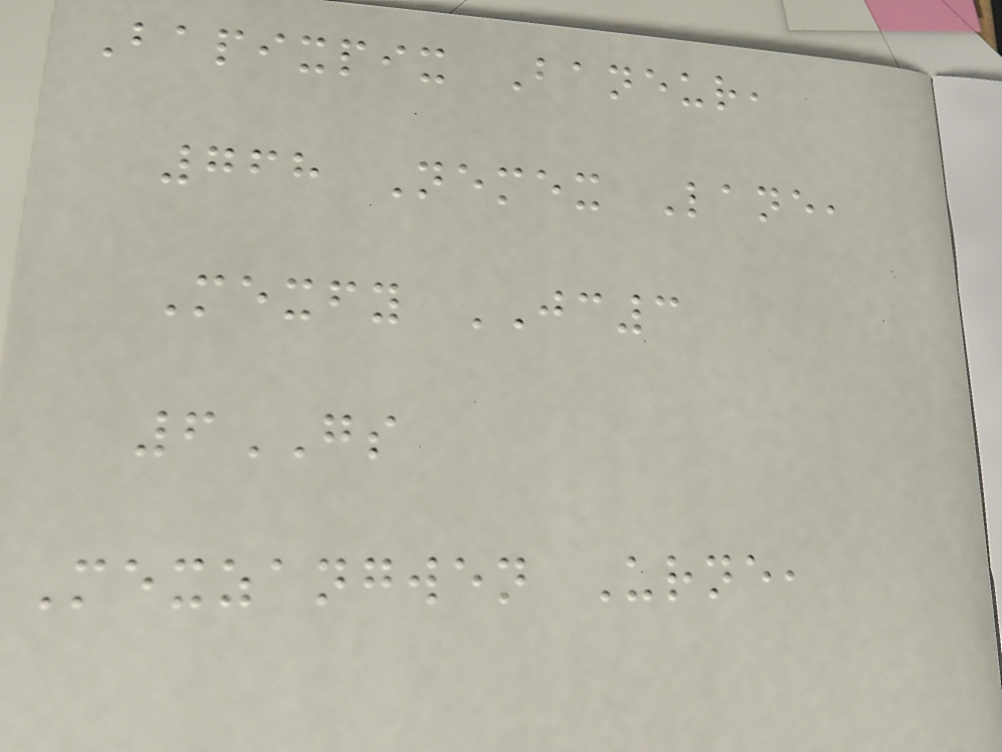Bapixpix Baneur,
768 Nemex Lane,
Mexfy JC3
6GS
Mexzangwen Urne,
